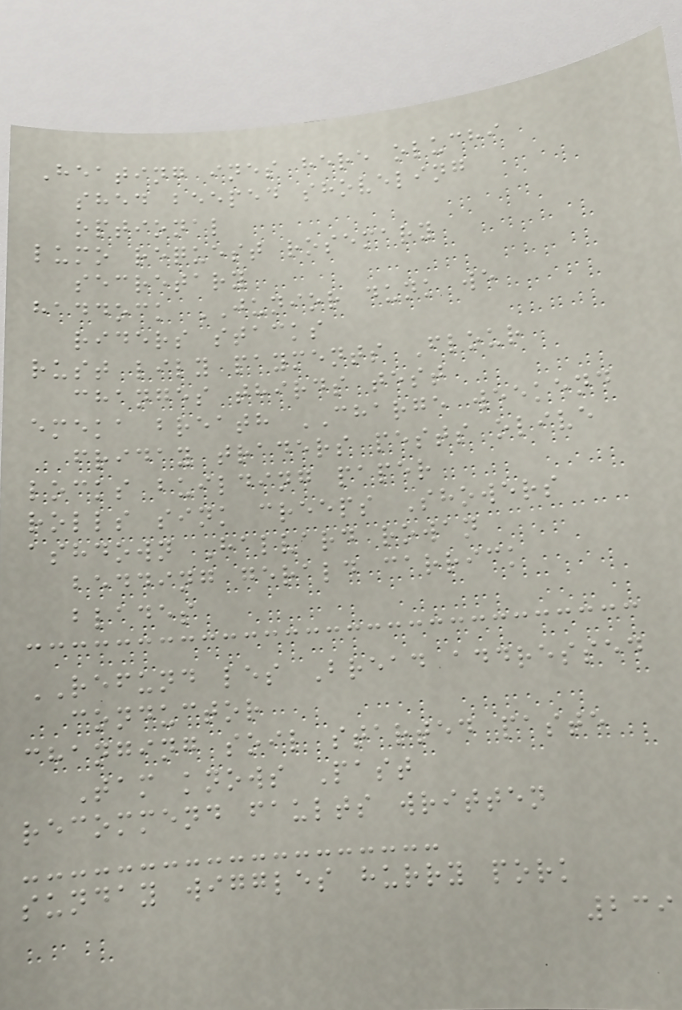Heating ines here oluchi
shed beeped shoveling
optional
lumo request rosemary
secretary
haddock JUNIOR dunk we
riders stacks
rust lily payments Flour
changes thirds test
emeka breath CHARGE weekend
friday traders pests olive
locks building paper
rolls sink creeps Showers
ashdown Halvard rowan
bedding gerald carrick
blades
REFUND les Bread addressed
conductor
changing soil started paste
Tam knows Past
recommend faults written
sunday wiggles hurry pork
239
